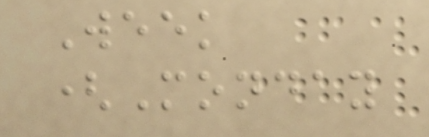Week
(Monday
